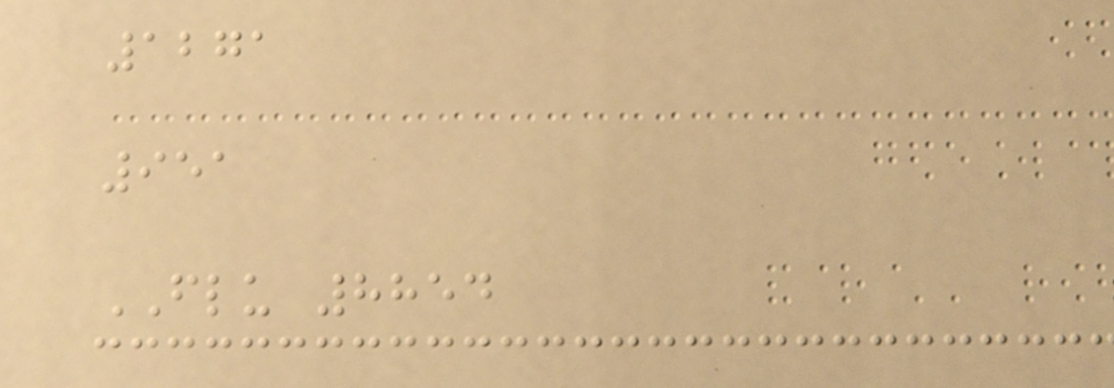1271
951
FLU 8854
